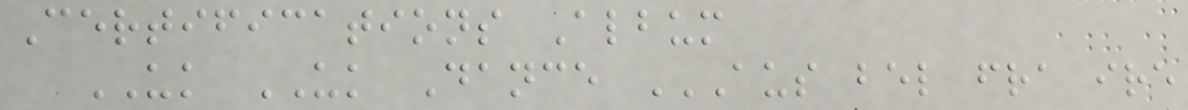Certifications Album
UK UK Dance AUS BEL FRA IRE
